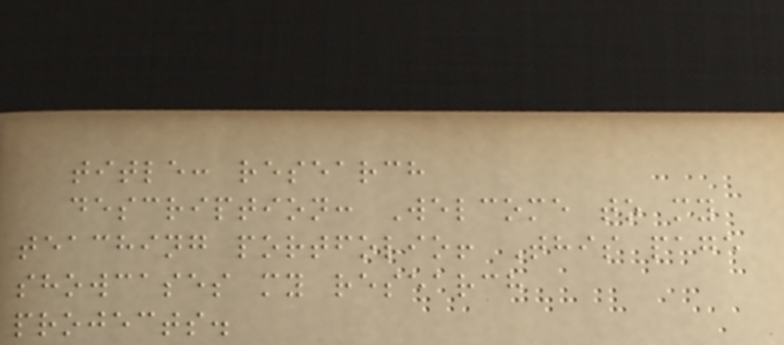title: research
description: Welcome to my
teaching portfolio! This page
showcases my research
projects.
